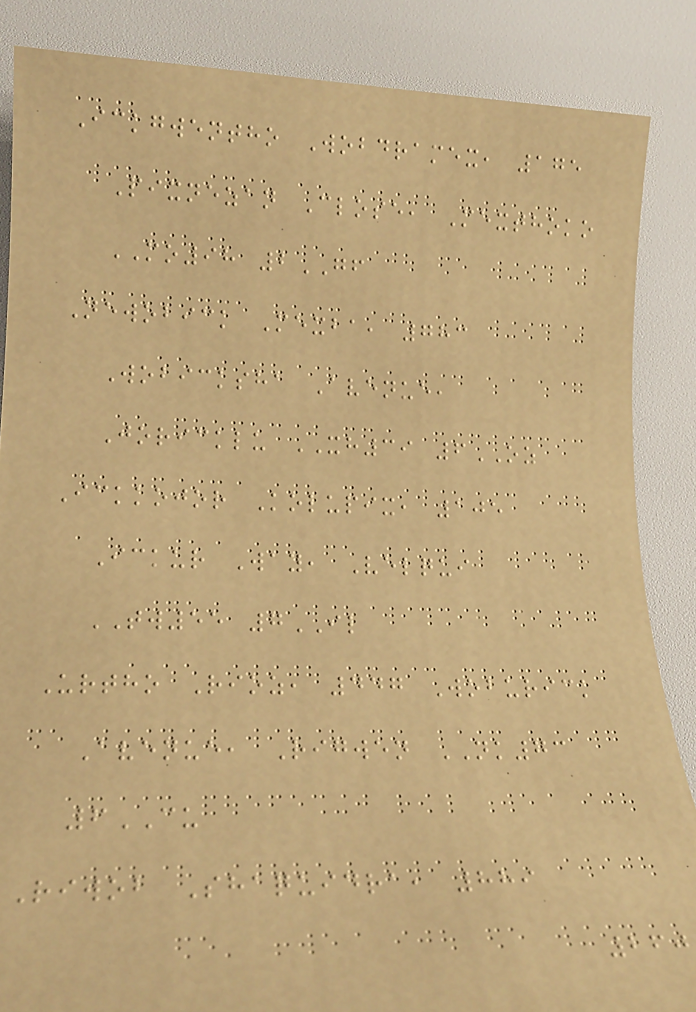Ickgwentho Wobdramex, 175
Pixnezan Close, Mexthoko
MO98 2GF
Newobick Mexba, 783
Wobicksha Avenue,
Joricklu XH39 6OZ
Ickkojor Kolupix, 105
Ickur Way, Velqui
TW55 7IL
Urtho Rioz, 447 Woburick
Avenue, Rigwen NK73
6CU
Riwob Shaquidra, 889
260
